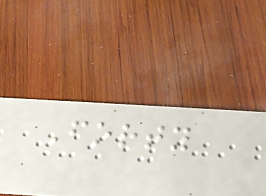Forty
